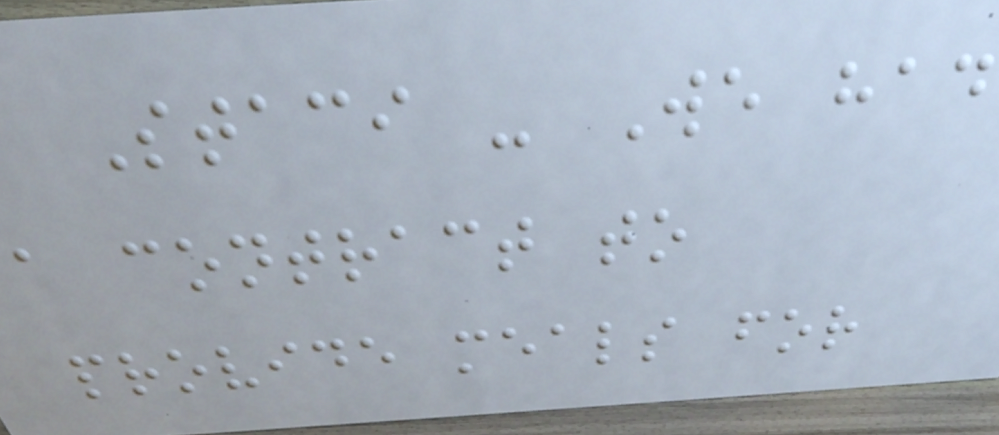Staci - We had
a contract to
provide meals for
